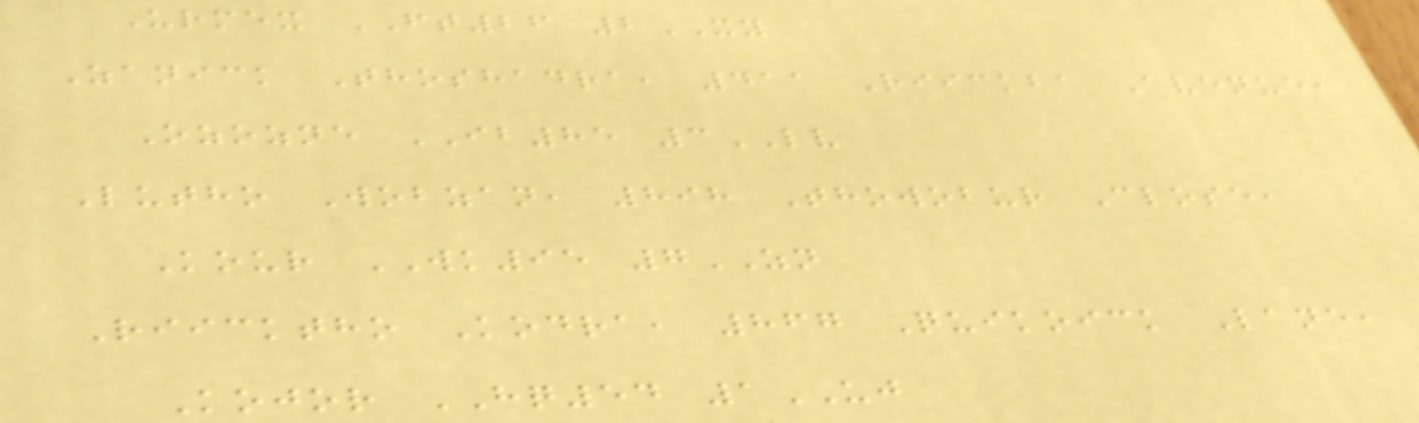Urmex FT26 2XY
Zanick Thoshadra, 411 Riickba Avenue,
Ozozne IB85 3LV
Lutho Wobzan, 898 Thowobur Close,
Kour WK95 7ZN
Riicktho Kodra, 867 Quikoick Lane,
Kojor HQ54 1UJ
